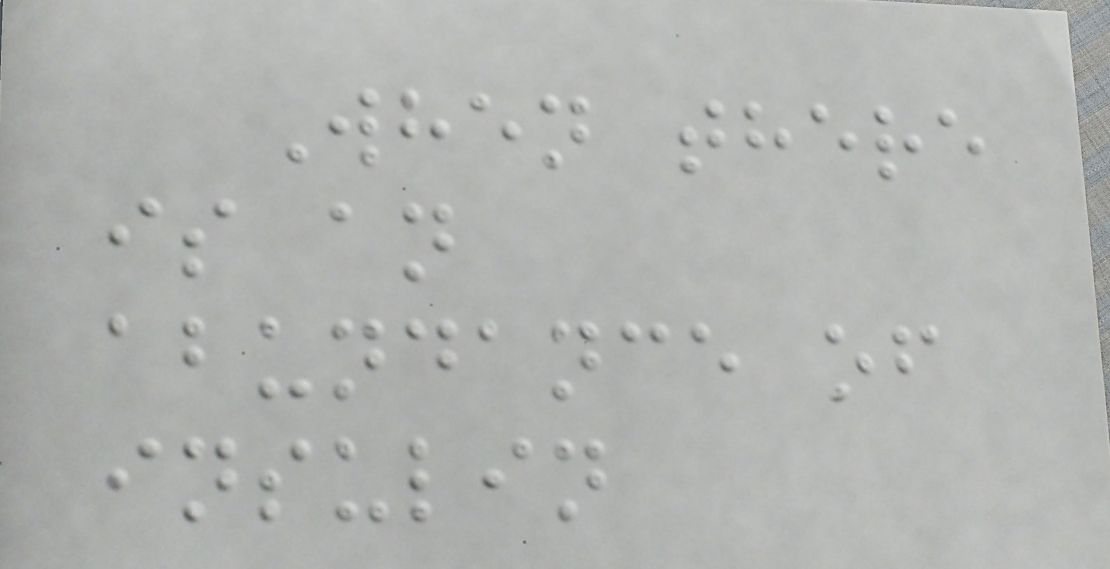When there
is an
abundance of
insulin
